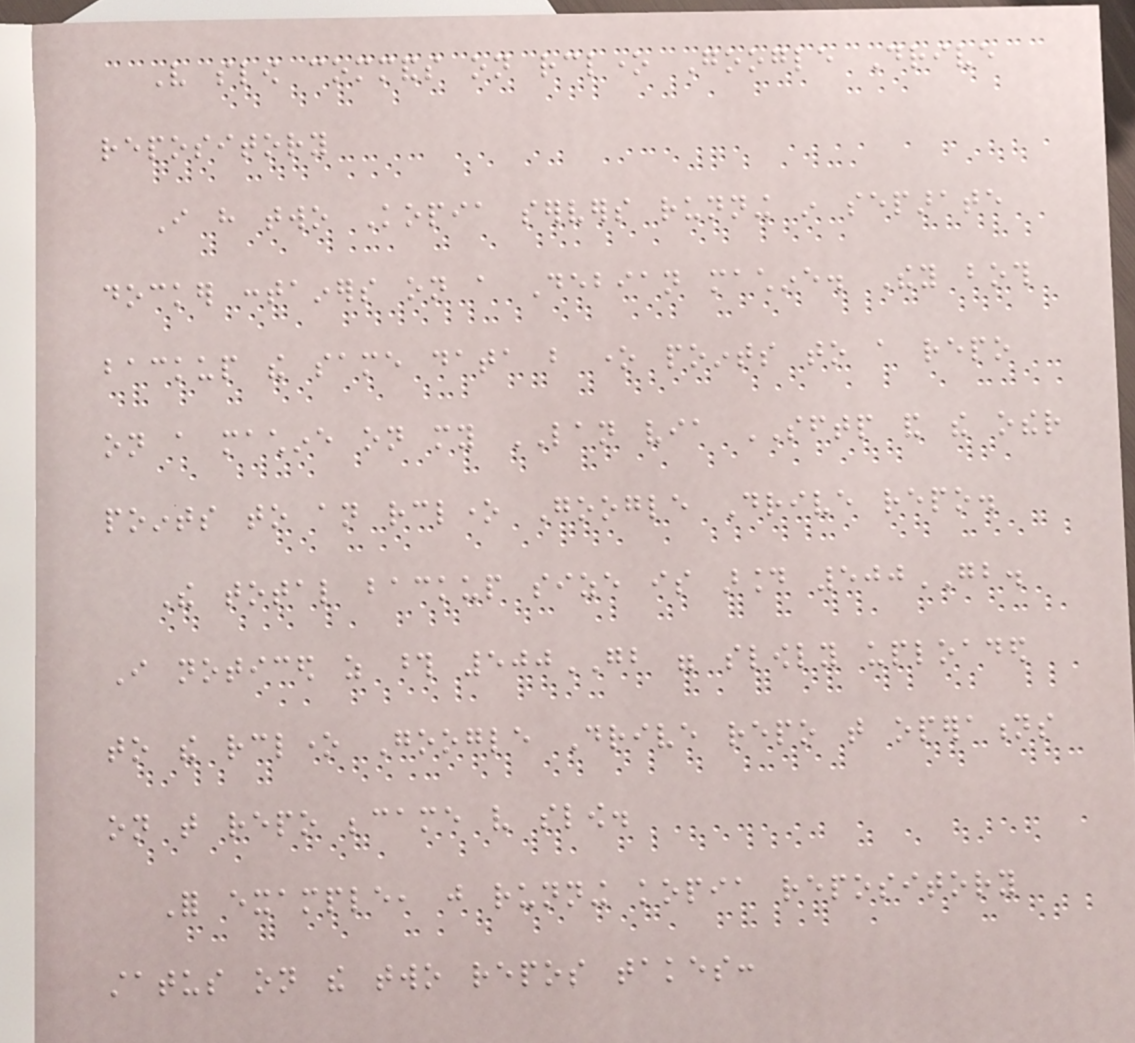Very slow commands on rclone Google Drive
repository
I have two Kopia servers running in separate
docker containers on a Debian machine. They both
backup the same data but one points to a repo
on a machine on my LAN via SFTP and the other
points to an rclone Google Drive repo.
The total backup size is around 500GB.
I noticed as those 500GB were slowly uploaded
to the rclone Google Drive repo that operations
on that repo became very slow.
For example, just running kopia repository
status on the two repos takes:
